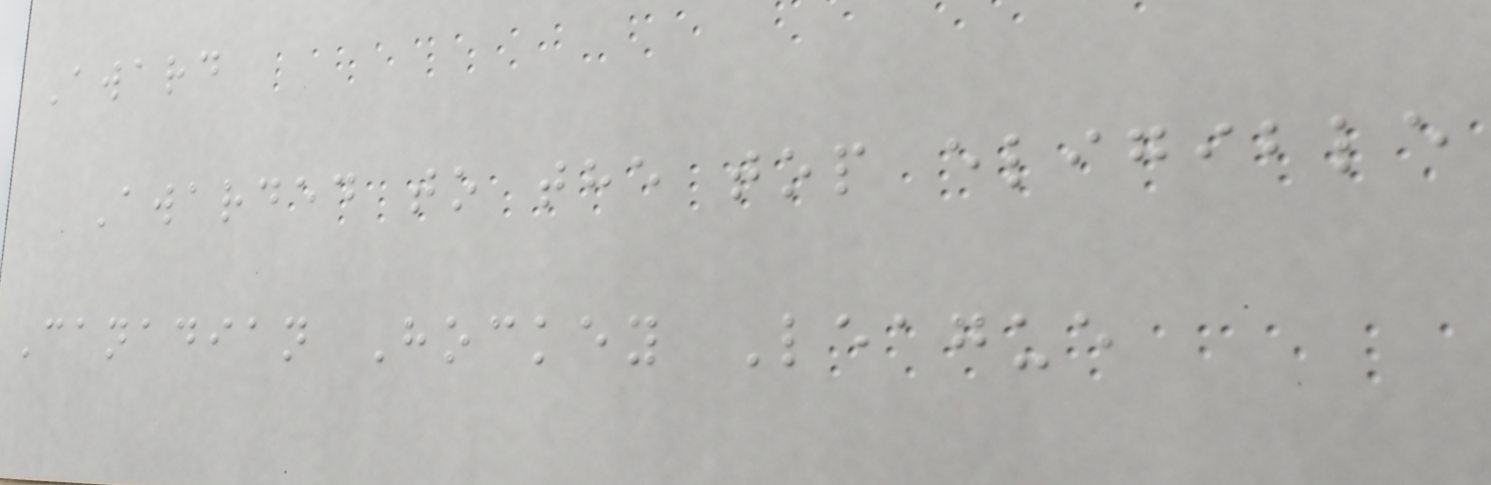Award
Awarded to the top eligible
Canadian Hockey League
